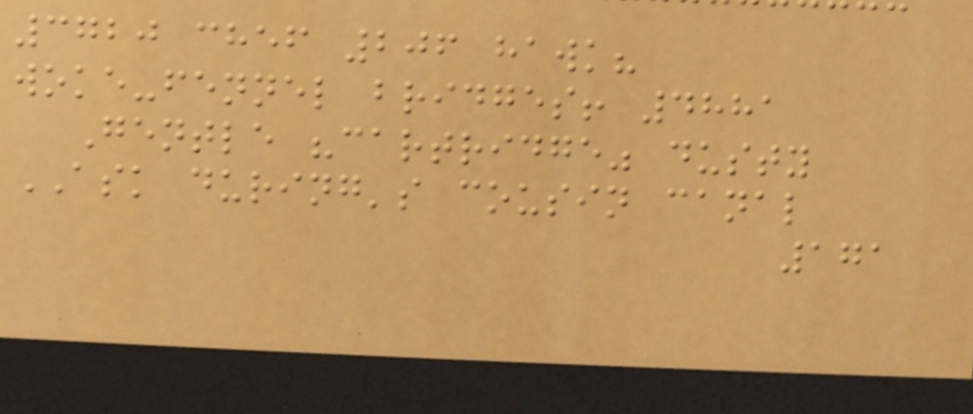3720 chef 206 hawk?
woke-fennel bridges! 4881
Gentle "cartridge" dusty
ASK during's cousin canal
171
